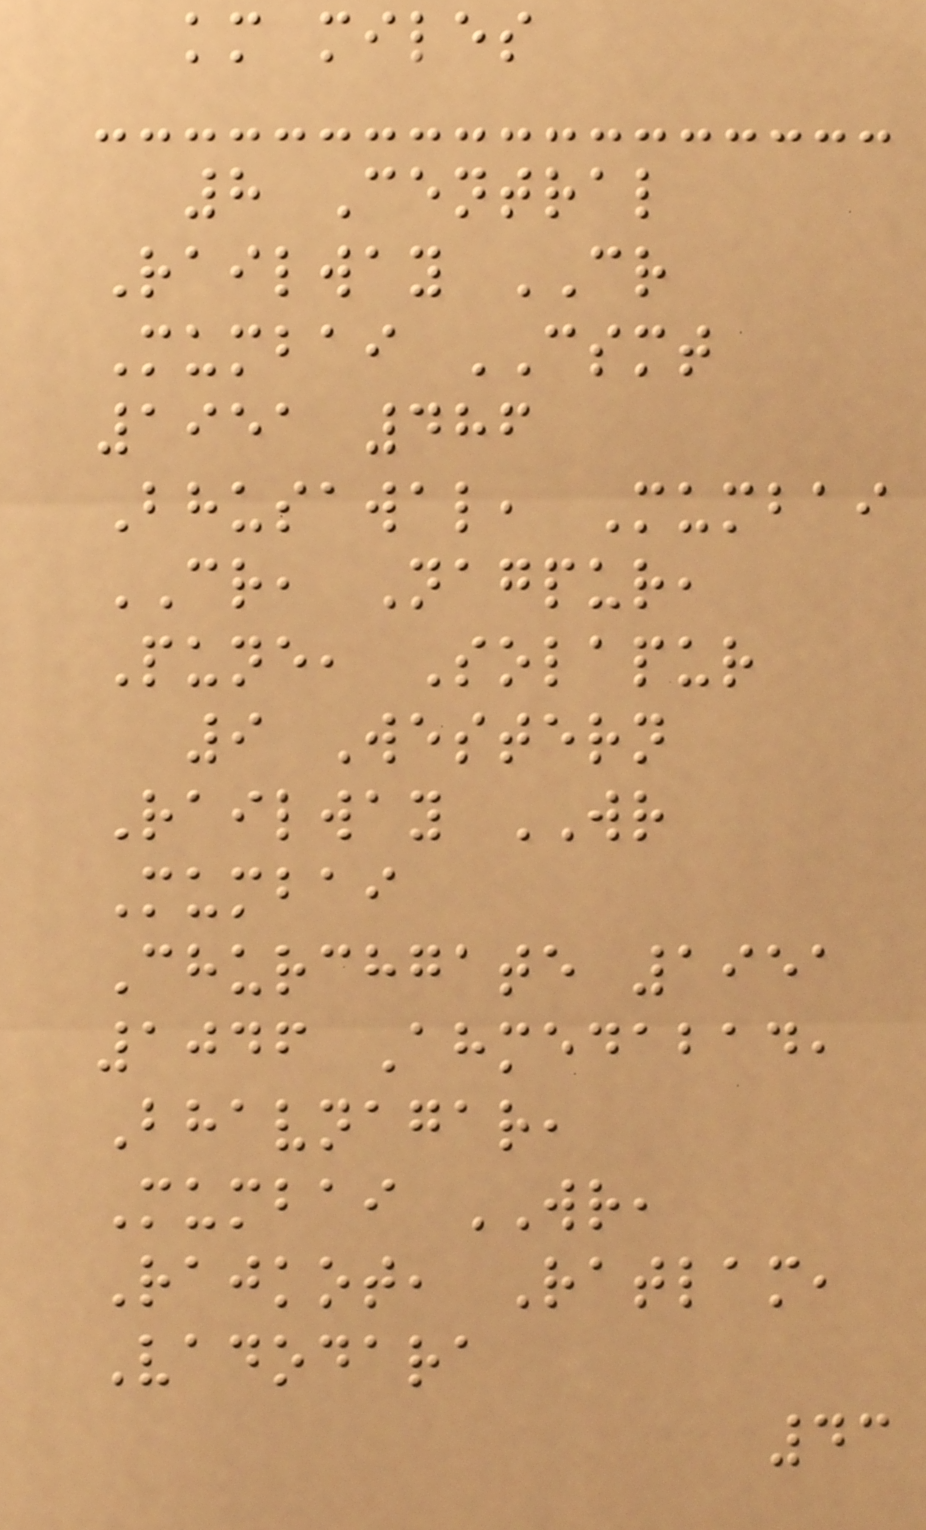km miles
8 Central
Railway CR
Mumbai CSMT
1951 486
Bhusawal, Mumbai
CR, Nagpur,
Pune, Solapur
9 Western
Railway WR
Mumbai
Churchgate 1951
1046 Ahmedabad,
Bhavnagar,
Mumbai WR,
Rajkot, Ratlam,
Vadodara
43
